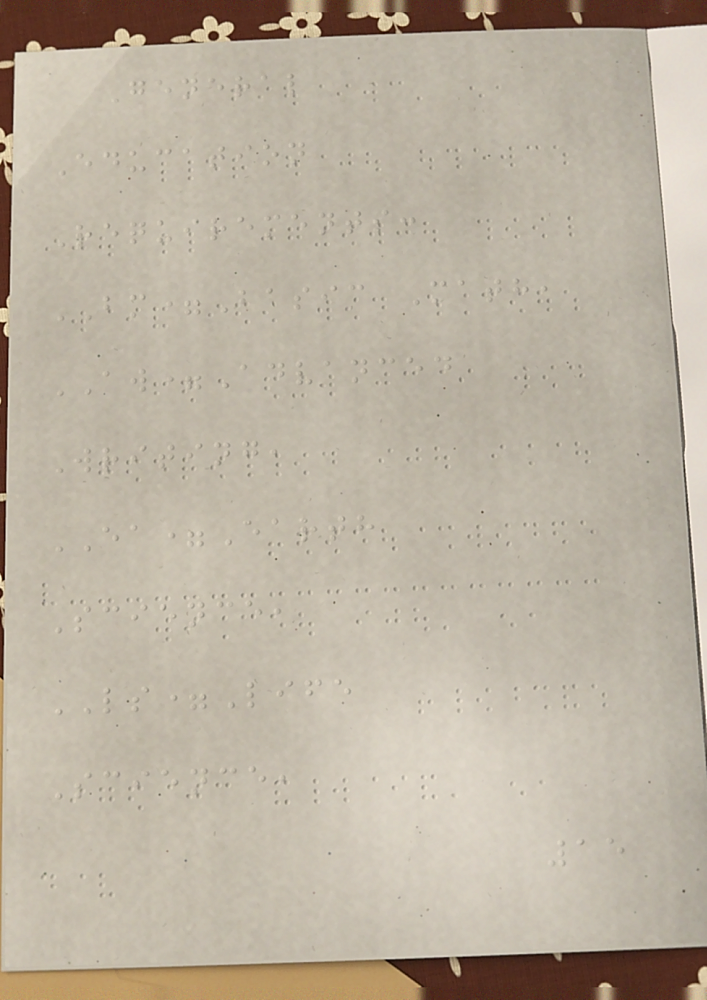General
Education
Requirements:
BM=Basic Math,
AW=Advanced
Writing,
EA=Earth
Science,
LS=Life
Science,
15
